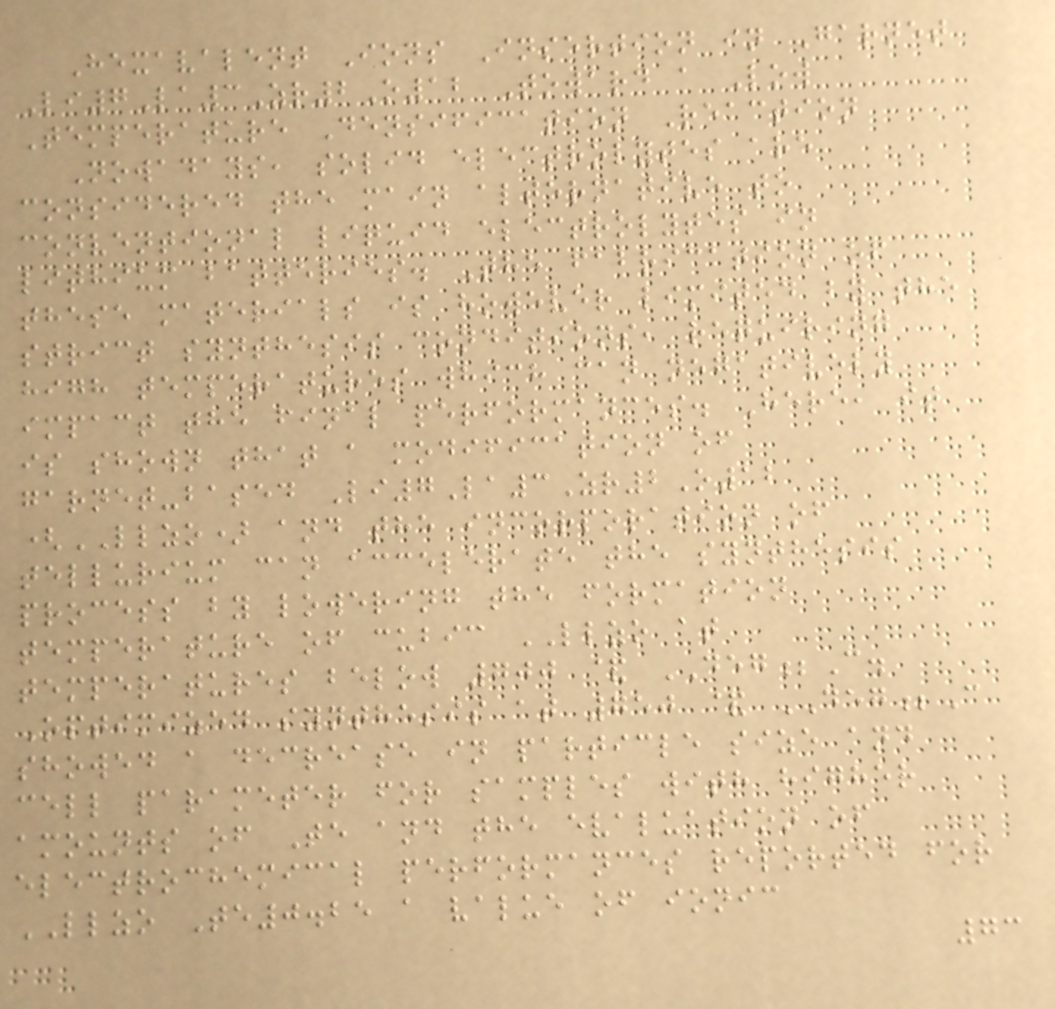Hexavalent Ions Insertion in Garnet
Li7La3Zr2O12 Toward a Low
Temperature Densification Reaction
Nowadays, solid electrolytes are
considered the main alternative to
conventional liquid electrolytes in
lithium batteries. The fabrication of
these materials is however limited by the
strict synthesis conditions, requiring
high temperatures which can negatively
impact the final performances. Here, it
is shown that a modification of
garnet-based Li7La3Zr2O12
(LLZO) and the incorporation of
tellurium can accelerate the synthesis
process by lowering the formation
temperature of cubic LLZO at
temperatures below 700 & DEG;C.
Optimized synthesis at 750 & DEG;C
showed a decrease in particle size and
cell parameter for samples with higher
amounts of Te and the evaluation of
electrochemical performances reported for
LLZO Te0.25 a value of ionic
73
